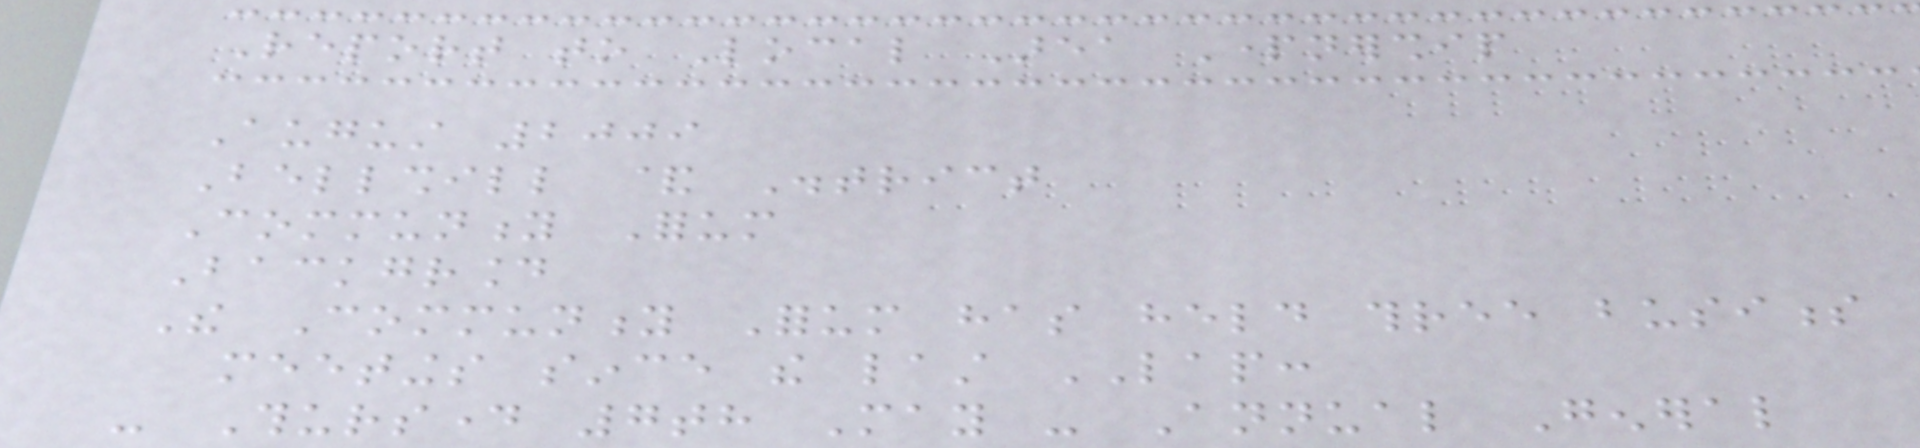Report to Local Area Partnership
August 2009
Bellshill & District
Community Forum
Background
The Community Forum has held three business
meetings since the last LAP:
- Thursday 7th May - Annual General
